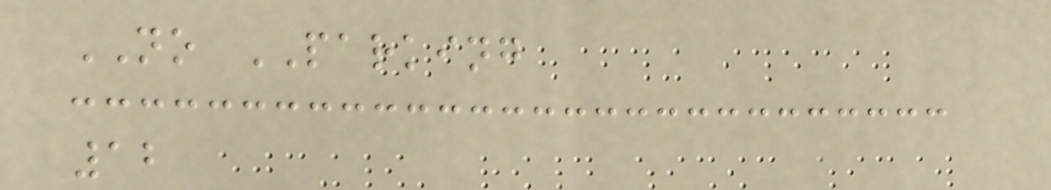NO PARKING
12
